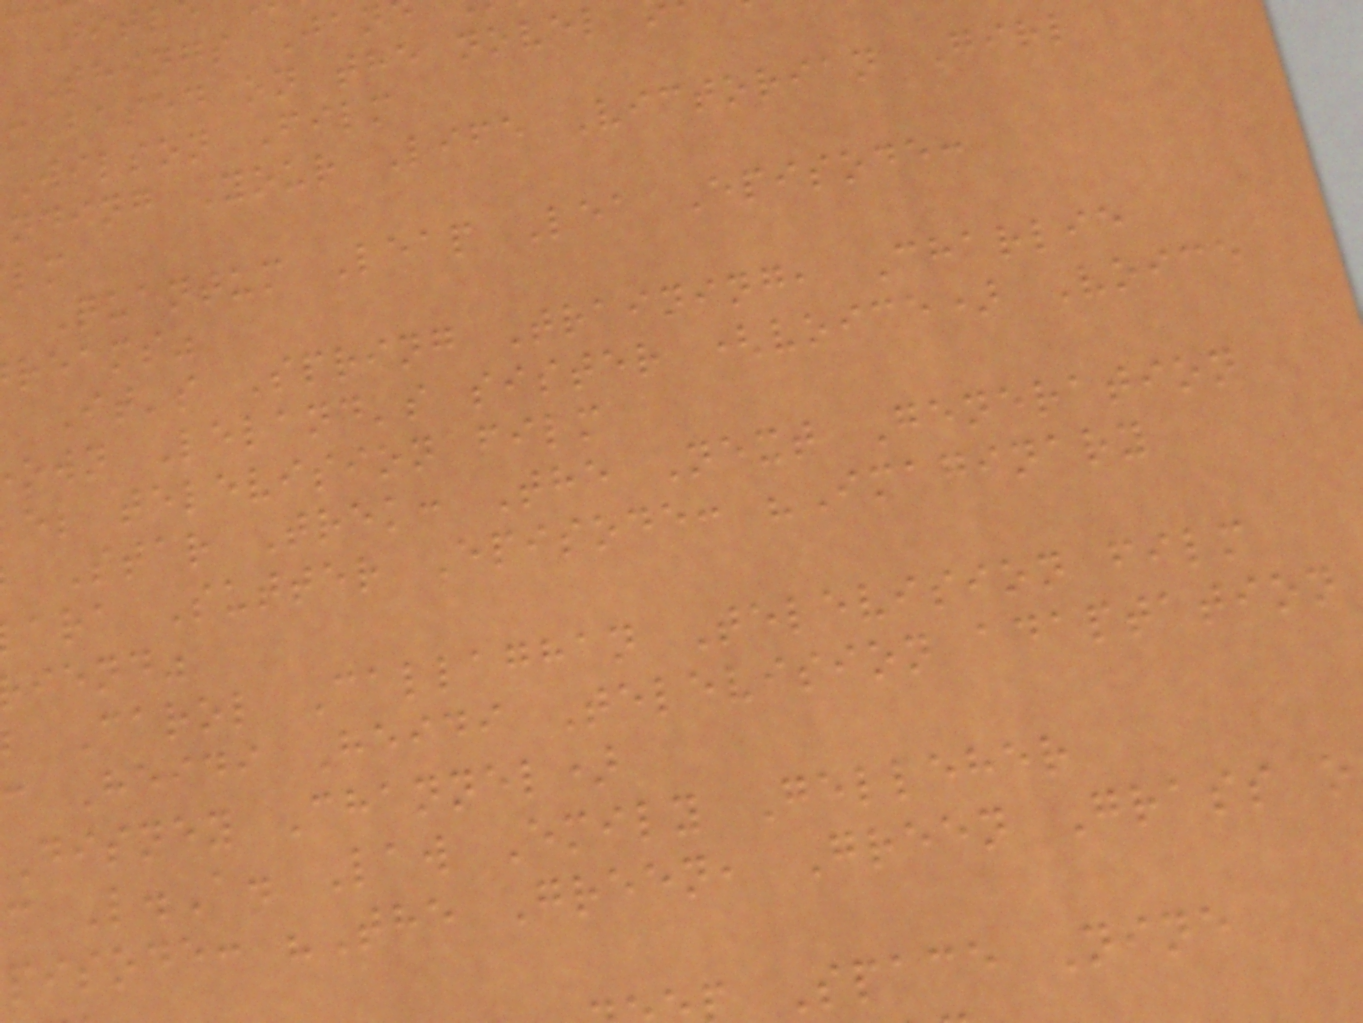Things Jan
m based on the novel
Wilson Film
nding Your Life Victorian Girl
Quantum Leap Lea Episode:
reams"
It's Spring Training, Charlie
own Leland's sister (voice) Voice
e; television film
Star Trek: The Next Generation
ara Sutter Episode: "Imaginary
iend"
b Carol Callaghan Television film
c Heidi Heidi Television adaptation
Disney Channel)
c L.A. Law Emily Gelleher
pisode: "The Green, Green Grass o
Space Nine
